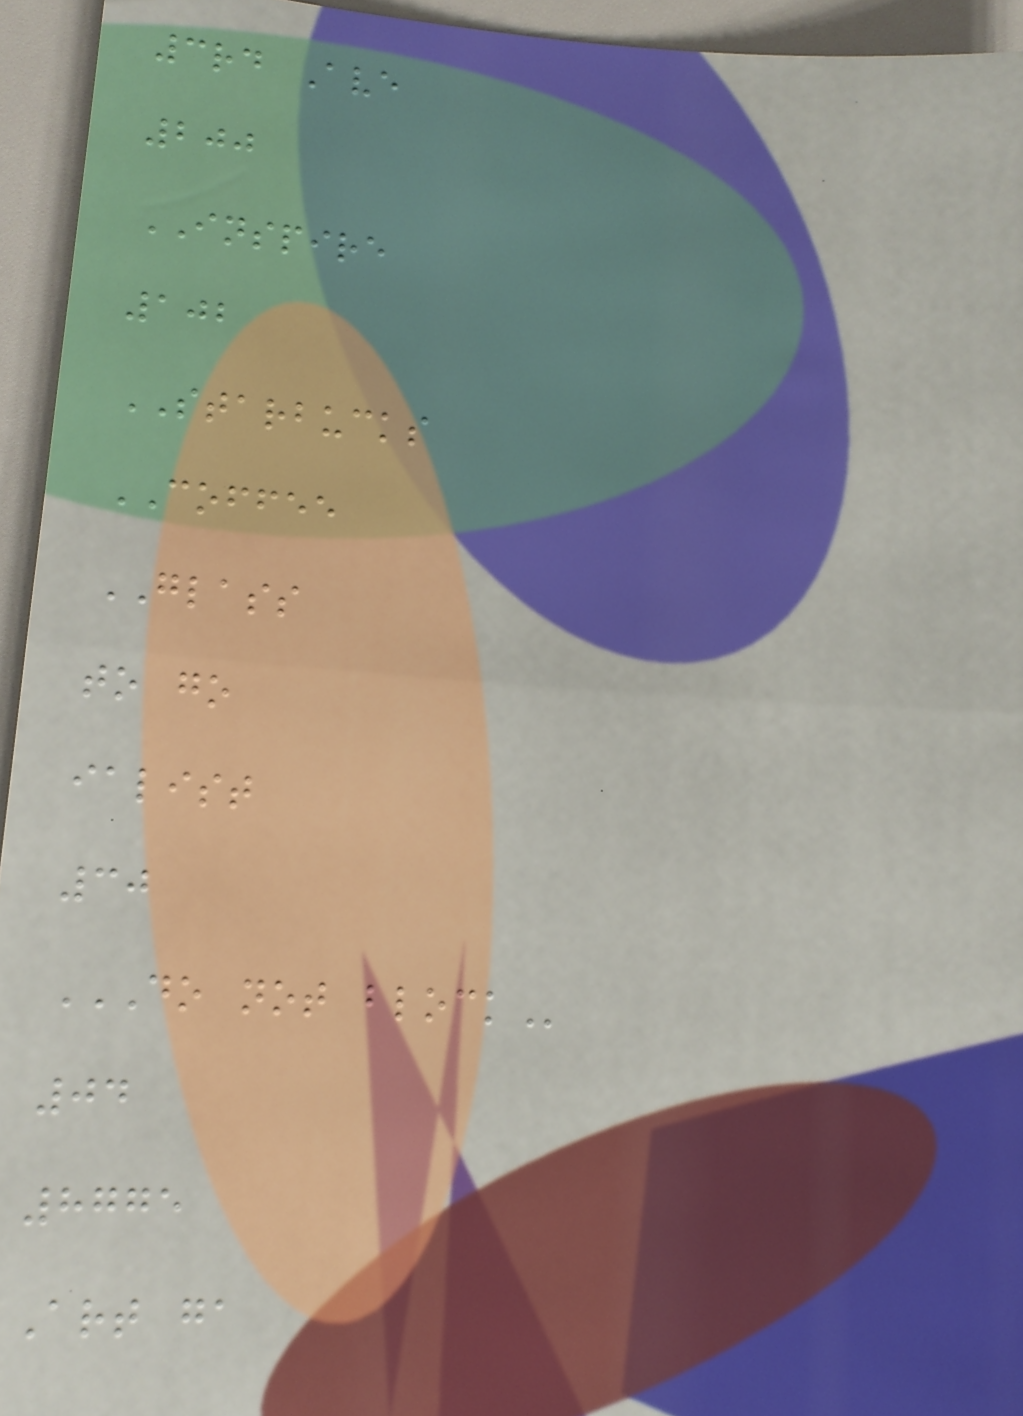3rd Ave
200
INSPIRE
102
STARBUCKS
COFFEE
GLASS
to go
ialist
30
DO NOT BLOCK
04
8775
Art ga
